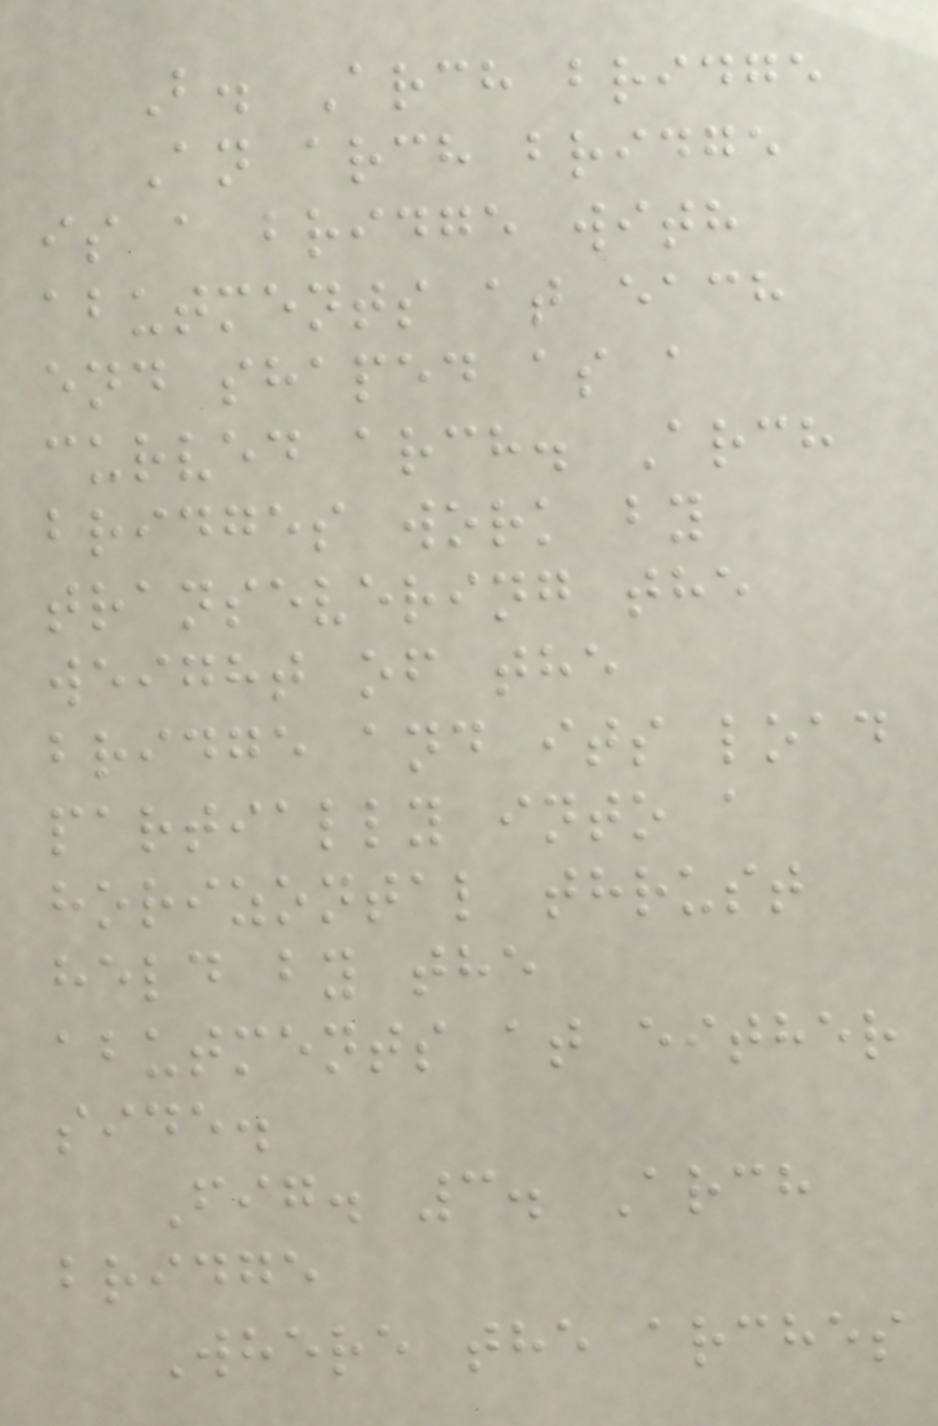B. Arch bridge
An arch bridge
is a bridge with
abutments at each
end shaped as a
curved arch. Arch
bridges work by
transevering the
weight of the
bridge and its load
partially into a
horizontal thrust
held by the
abutments at either
side.
Fig. 3. Arch
bridge
Where the arches
